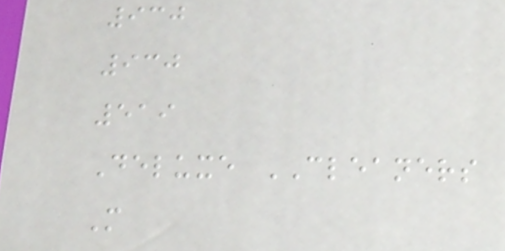930
930
519
Deluxe CLEANERS
M
